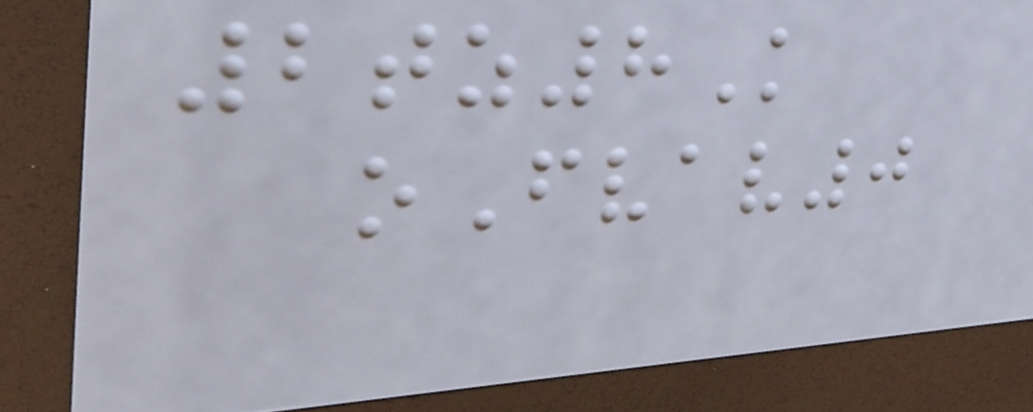2tz8K
oFvav0
